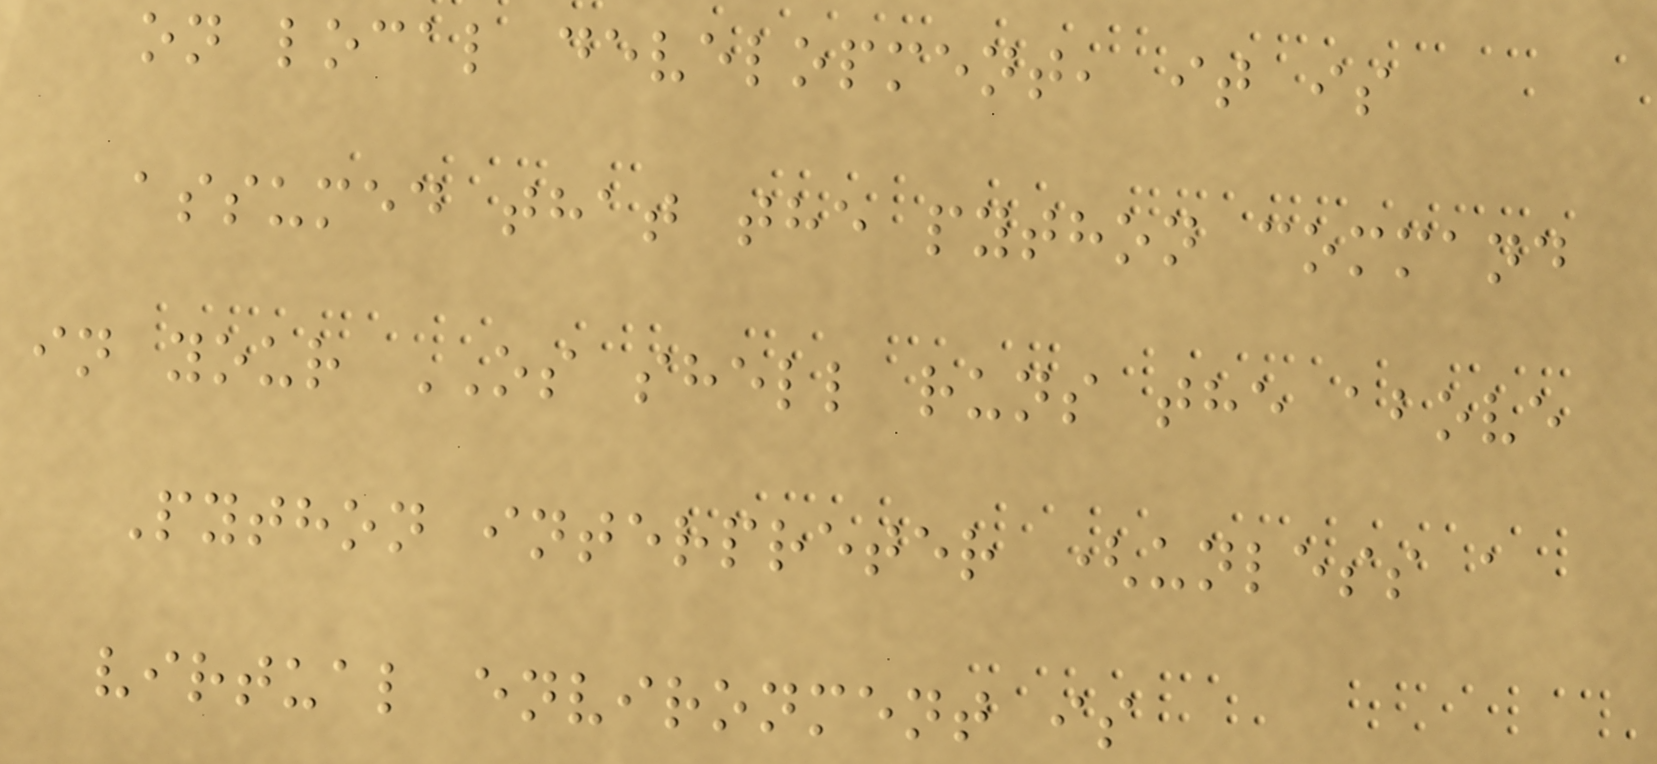on local development, it is
assumed that the python command
in your OS shell runs the above
Python interpreter (unless a
virtual environment is
